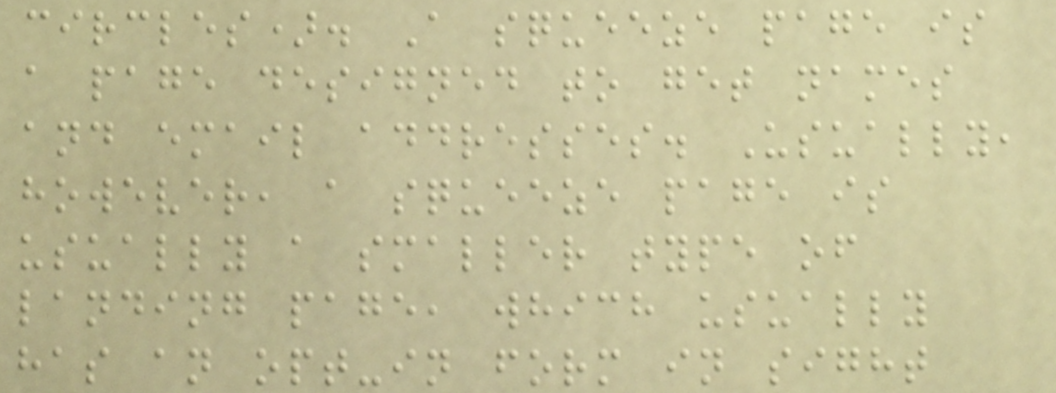circles). A squeeze page is
a page designed to get names
and email addresses. Usually,
however, a squeeze page is
usually a smaller type of
landing page, which usually
has an opt-in form in sight
